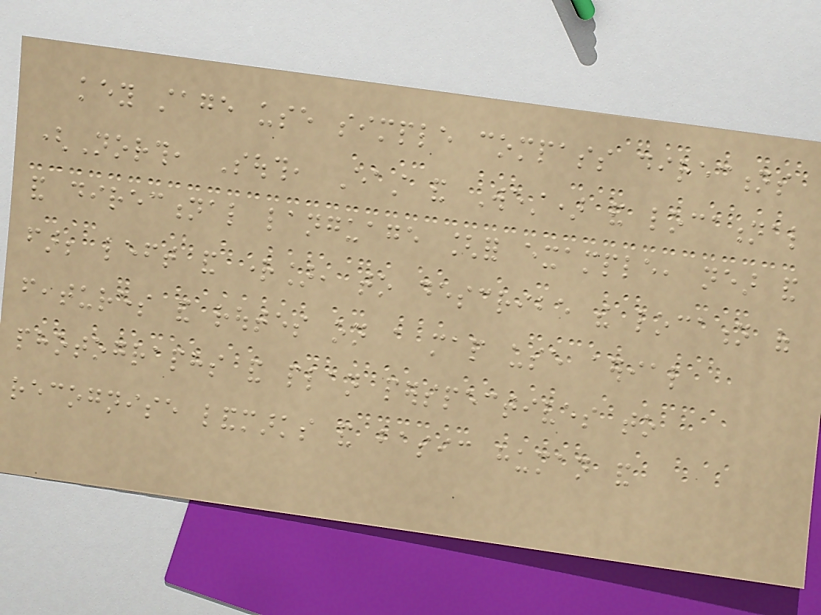key stage use simple compass directions
(North, South, East and West) and locational
and directional language [for example, near and
far; left and right], to describe the location of
features and routes on a map use aerial
photographs and plan perspectives to
recognise landmarks and basic human and
